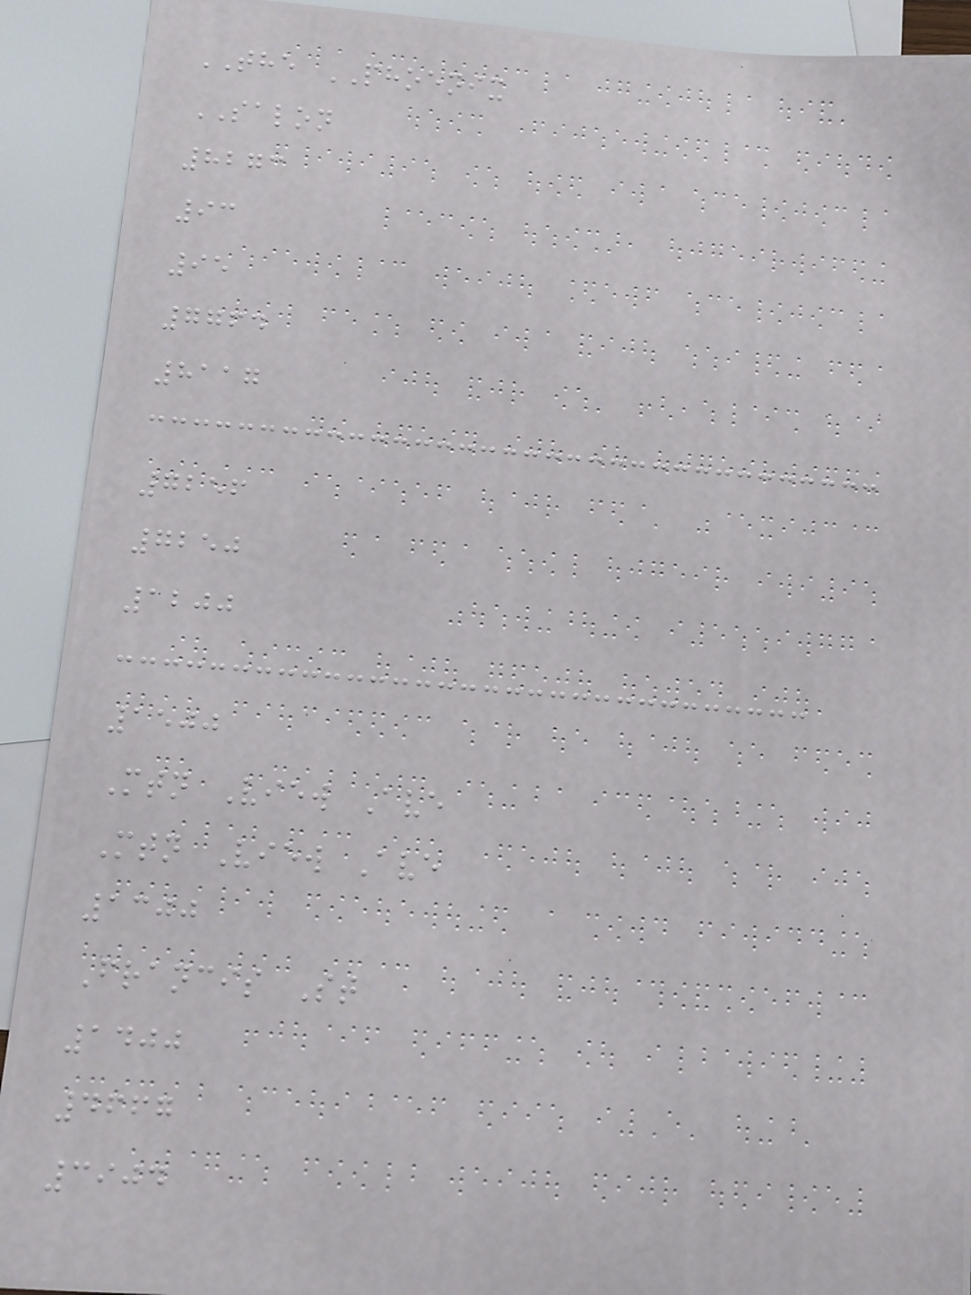THE PHOENIX
SALON
8273
93
95
7764
8117
7256
7250
1200
1500
Mtn View Ave
Mtn View Ave
1300
Francis St
1400
4667
3904
